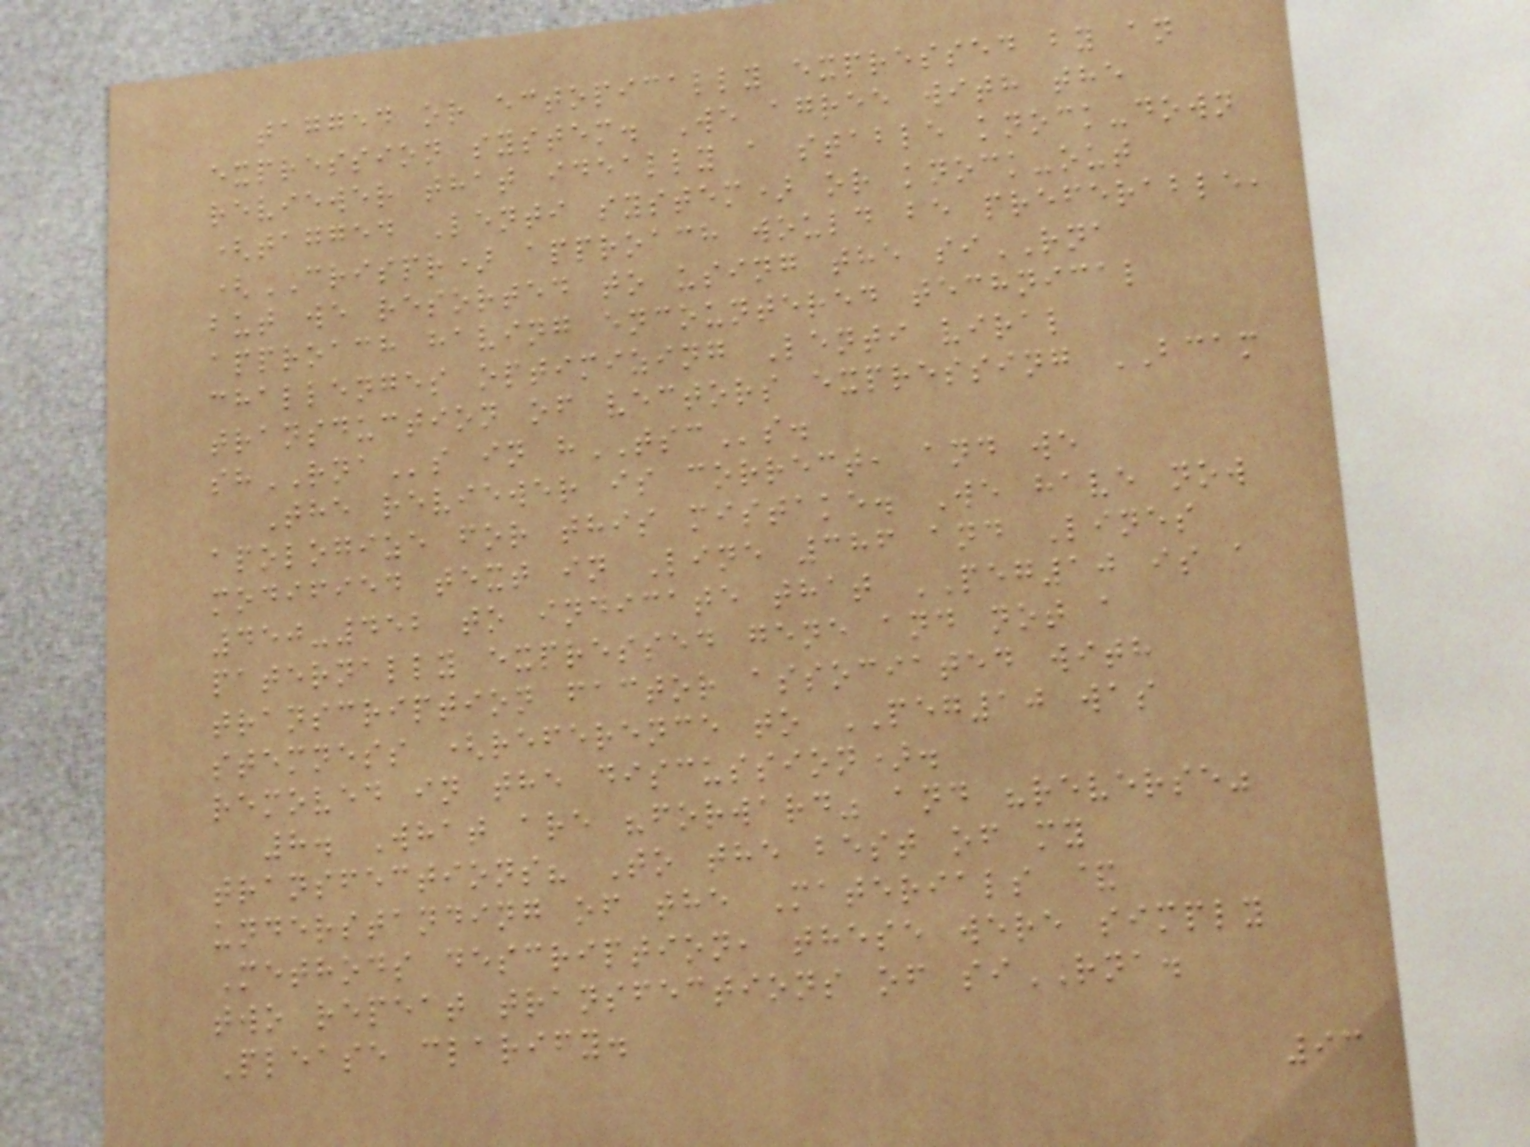tagged or ectopically expressed by an
expression system. We agree with the
reviewer that ideally a stable knock-down
(tagged Lenti system) or knock-out
(CRISPR) approach would be preferable,
but we resorted to using the siRNA
approach having encountered technical
challenges optimizing Lenti viral
transduction of vectors expressing BCAM
shRNAs in hTSCs.
The reviewer is correct, and we
apologize for this mistake. We have now
modified text in Line 386 and Lines
450-452 to indicate that PEG10 is a
paternally expressed gene and not a
transcription factor associated with
stemness (reference to PEG10 was
removed in the discussion).
8. What are "forward" and "reverse"
transfections? To the best of my
understanding of the Materials &
Methods description, these were simply
two repeat transfections of siRNA.
Please clarify.
93
